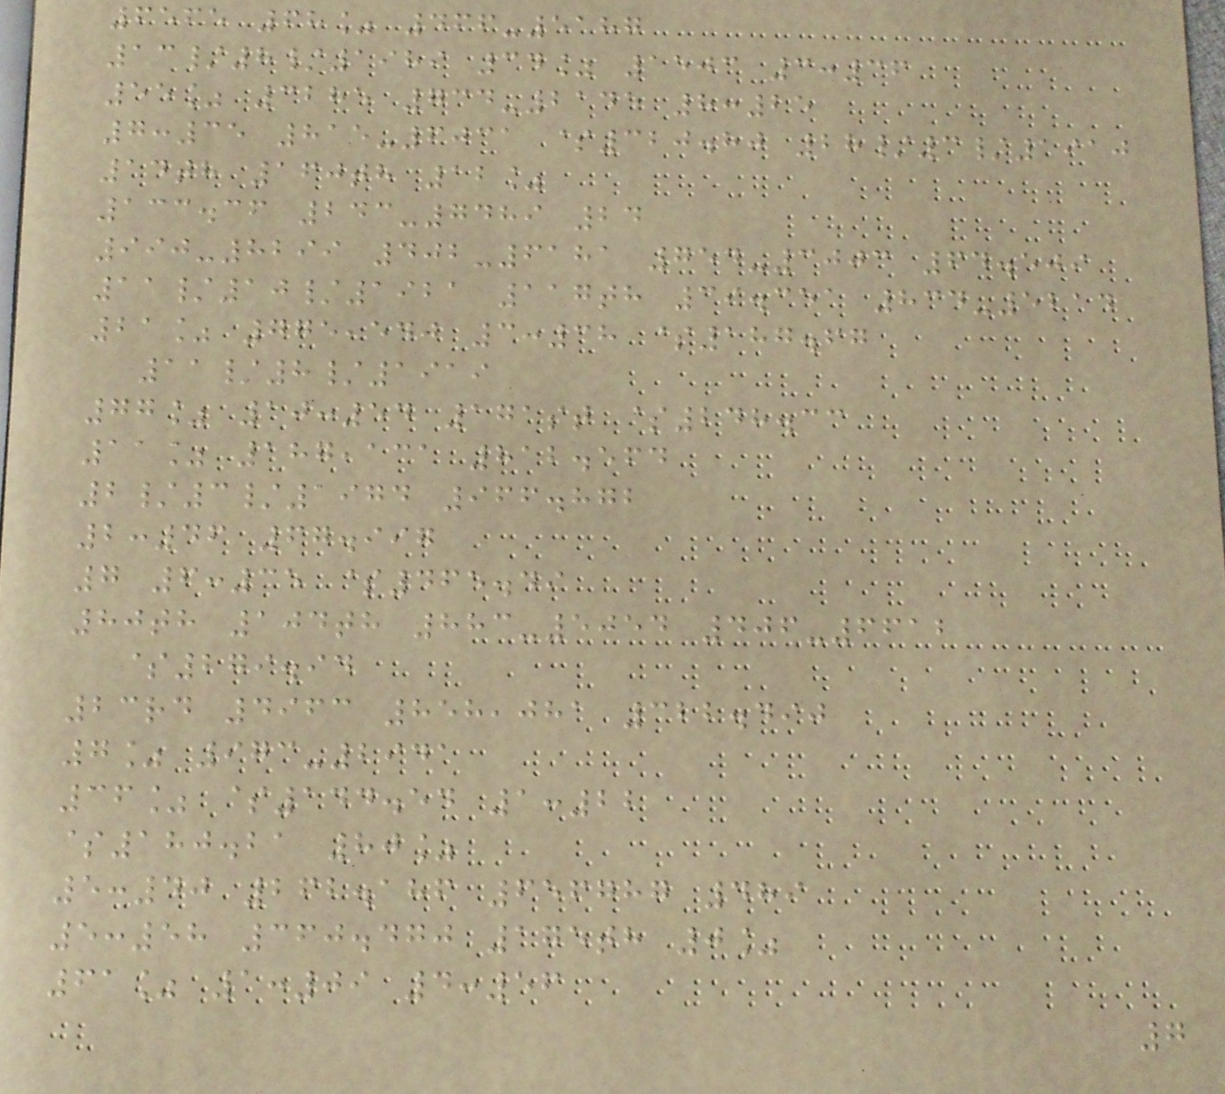6565 68% 466-5187
13/8/1989 34% 1503 3:36
55% 3285 734-2145 8:25
7:35 815-6031 $320.80 28/3/1910
14th 160th 12%
133.36 243-7489 24
990-8299 402-6181 754-3003 64.509
11/10/1921 117th 39.351 834-5214
21% 775,540 3:38 $187.67
11/8/1919
77% 10:54 171st $248.33
11% 187,131 812.564
2/3/1974 966.872
2:46 67.997
7 6:35 $465.49
80th 104th 883-5054 406-6612
$279.94
23rd 4963 858,081 322.490
7% 973-2941
36% $144.54 1:22
$180.21 80%
5:40 262.186 656787 489
5:58 360.470 175th 0%
61% 1:09 4:56
7
